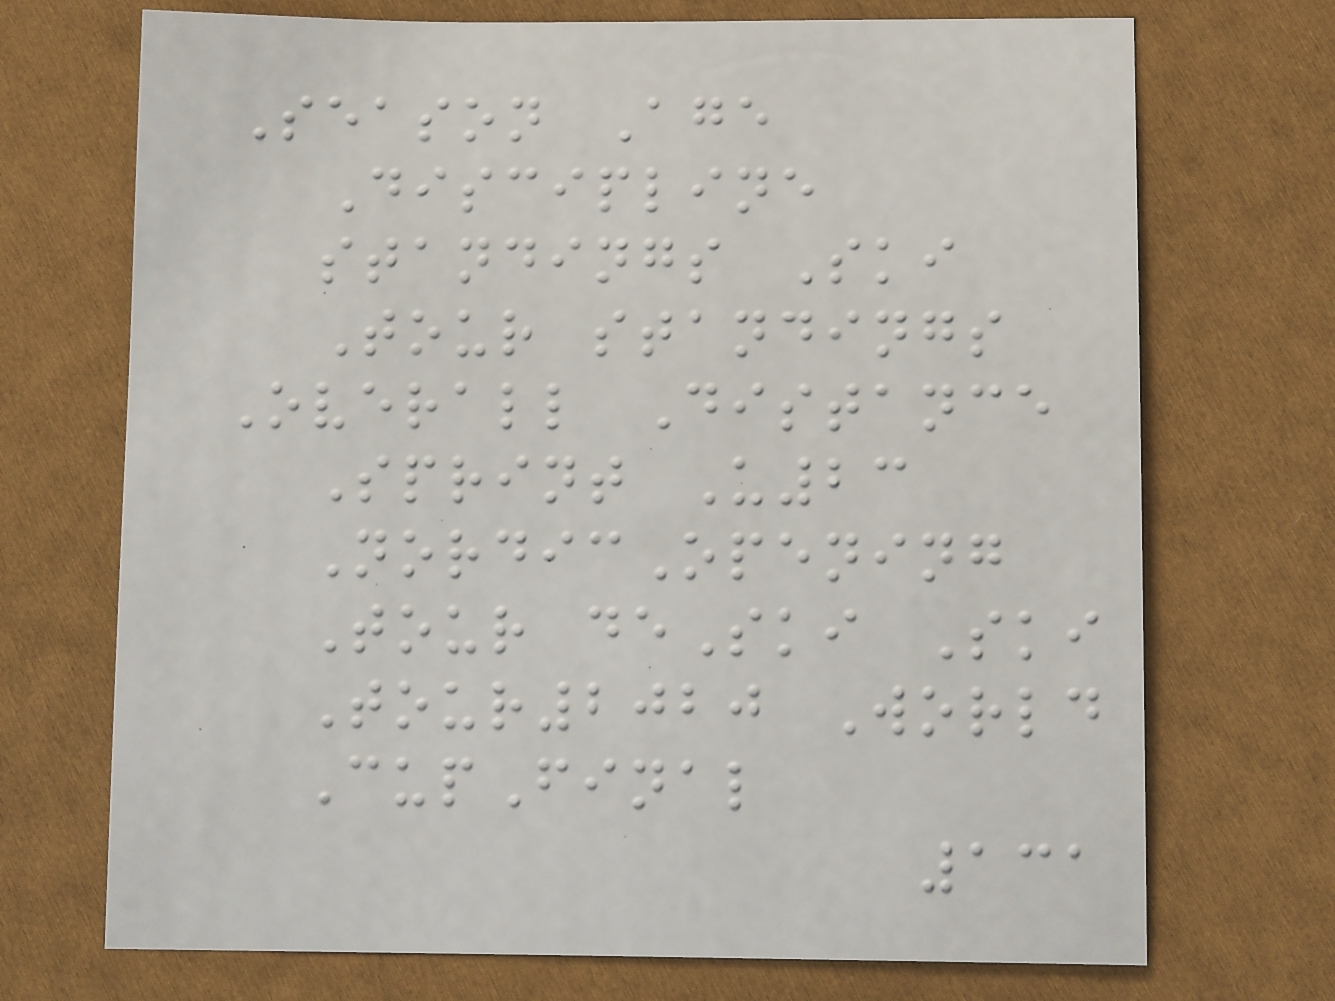Season Age
Discipline
standings Ski
Tour standings
Overall Distance
Sprint U23
NordicOpening
Tour deSki Ski
Tour2020 World
CupFinal
131
